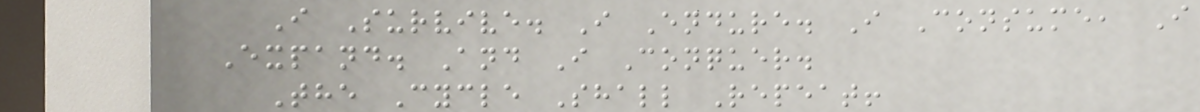I Survive. I Endure. I Consume, I
Expand. And I Conquer.
The Cycle Shall Repeat!
